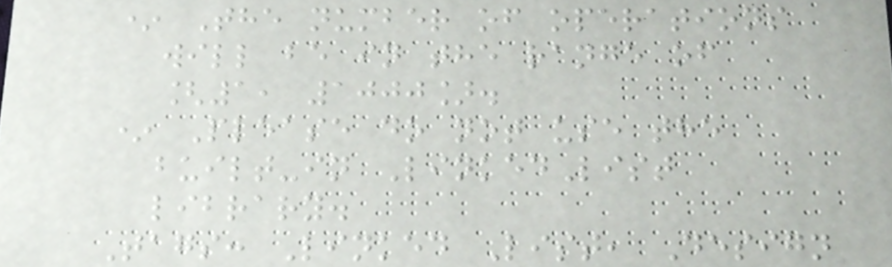* The number of operations
will be in the range of
[1, 1000].
* Please do not use the
built-in LinkedList
library.
Tags: Linked List, Design
